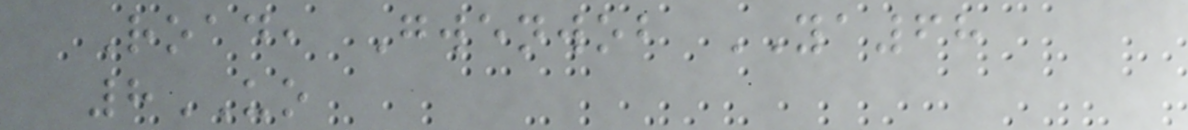Road, Gwenwob YA68
8UO
